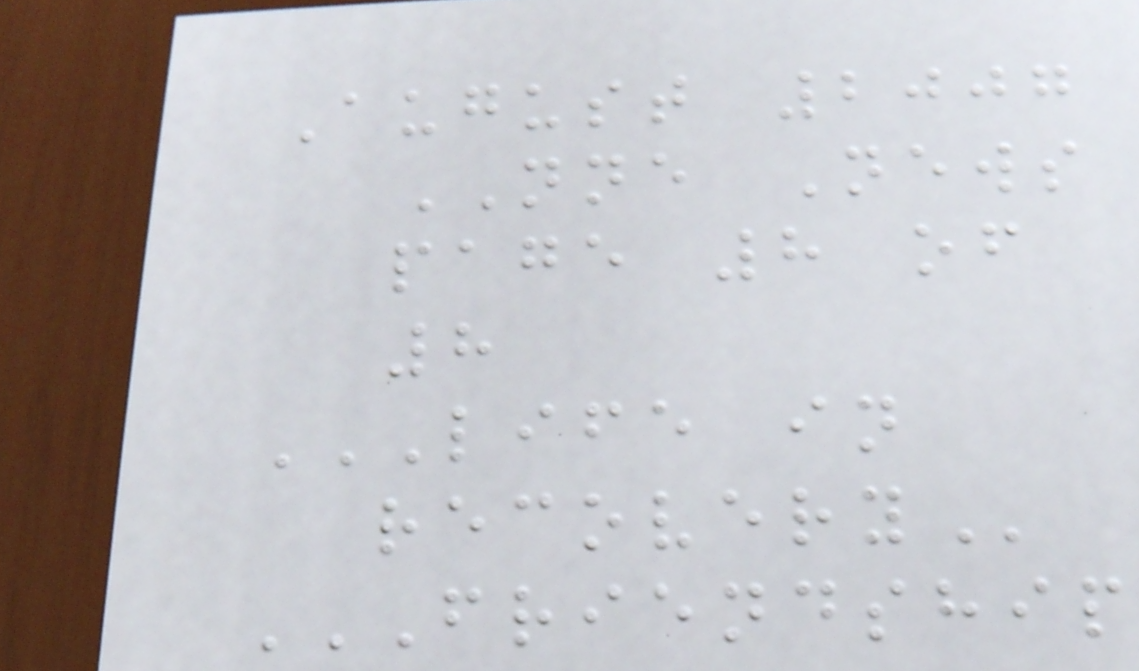August 2007
NNE News
page 8 of
8
LIFE IN
RECOVERY
FRIENDSHIP
